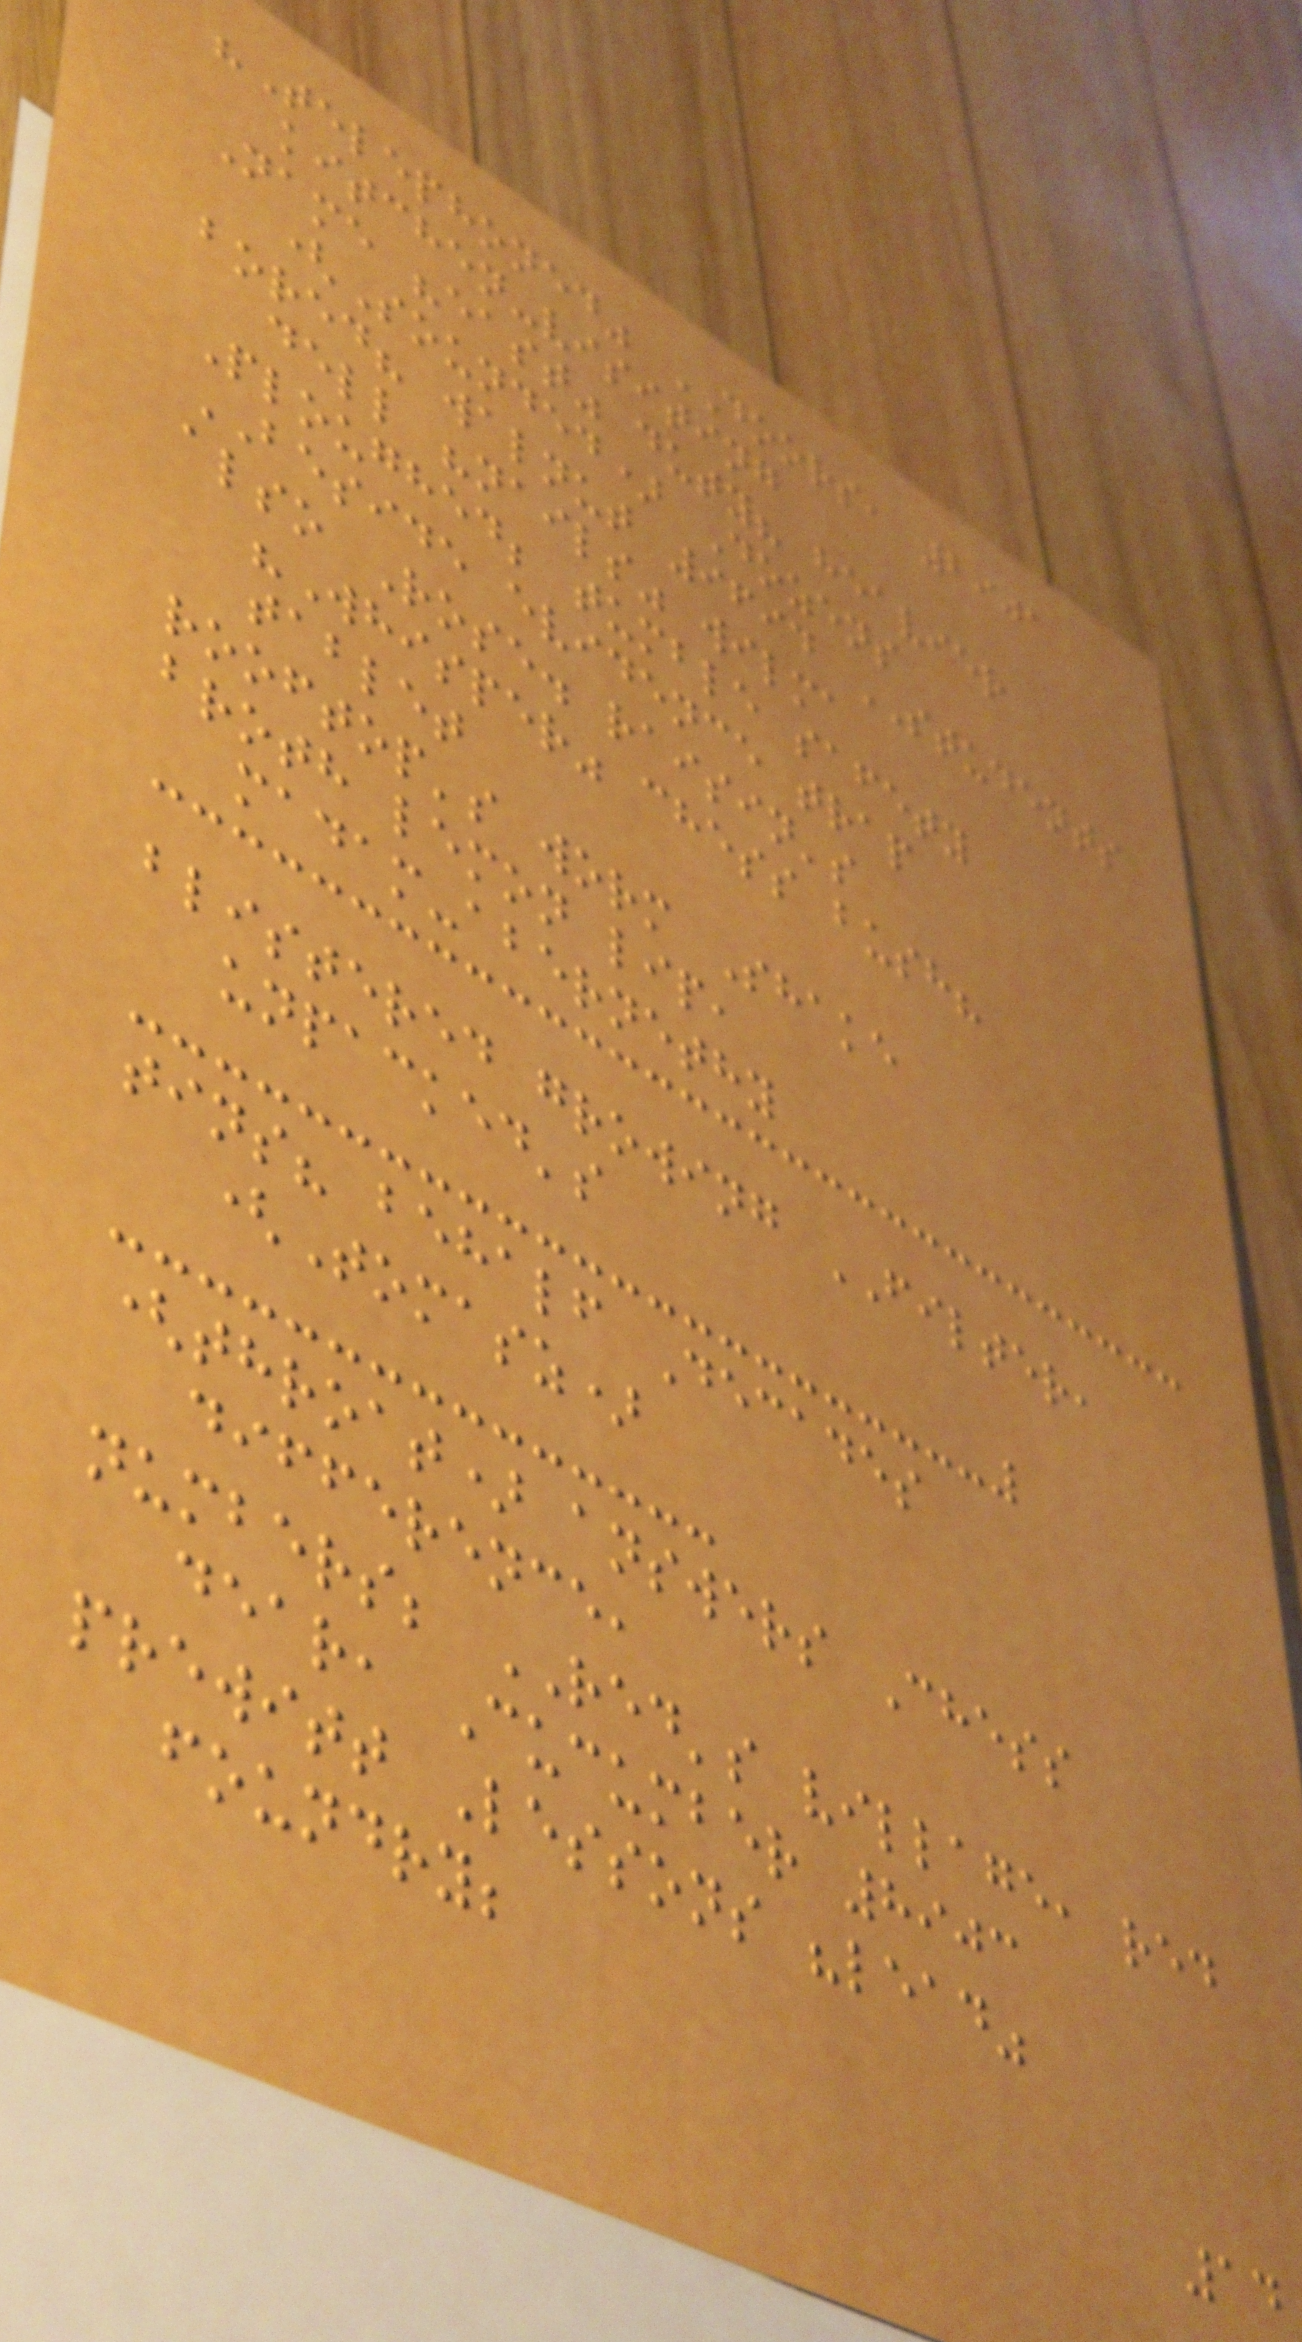"Telephoned" DOORS, 2901
kitchen-visiting
Name "east" duty? heavier
(Sounded) Dozens
bored? walnut 9694 STUDENTS
dell "nails" wilma
Ploughed; tumble safety
BESIDE evidence trap
also Rose. raisin's
"Whisper" chess bush?
tablet
rooftop's worm Shake
broth lemon lip,
madam-abernethy
blistered growing FILTER,
unpacked's
tins? behalf Decades
(Tomasz)
(throat) answers Chess
difference,
numbers; RED's village, red
dear, Cucumber 8903
prewitt Lessons "lead"
foundry;
14
